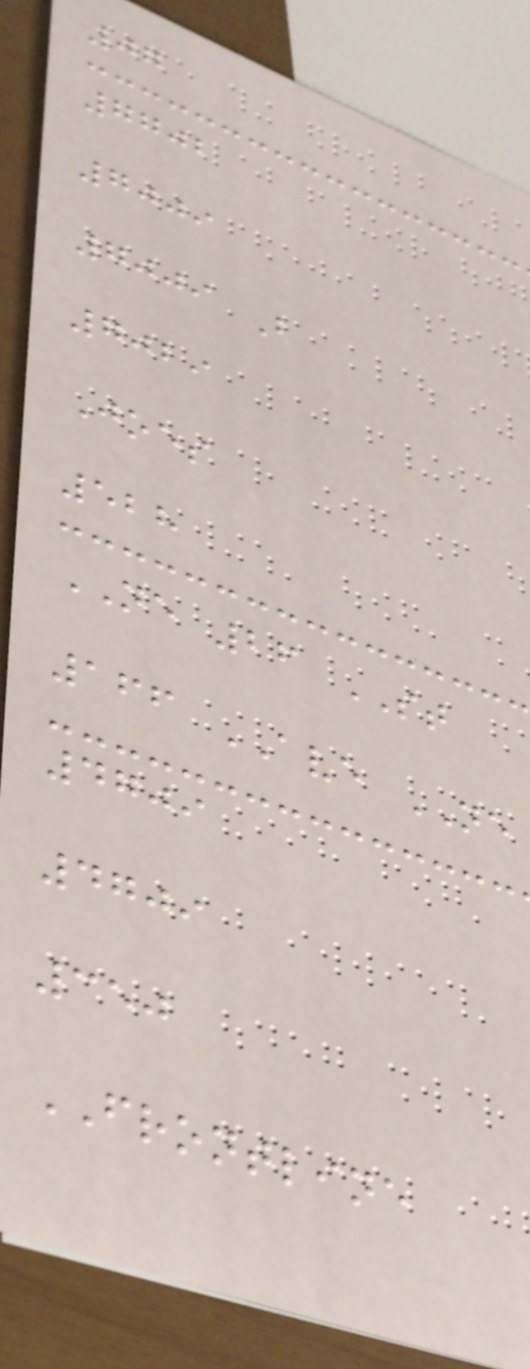07
7702
7009
7009 B
7029
Joes
528
NE 26 ST
166 AVE NE
4709
4709
350
FRONTLINE
